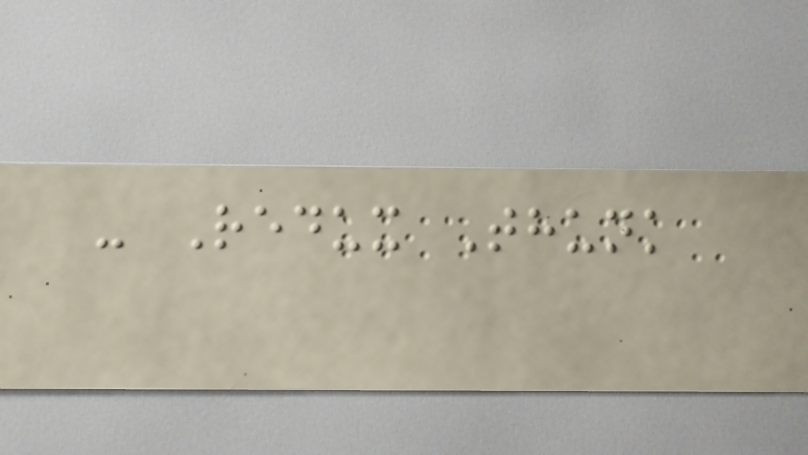- Redux Thunk
